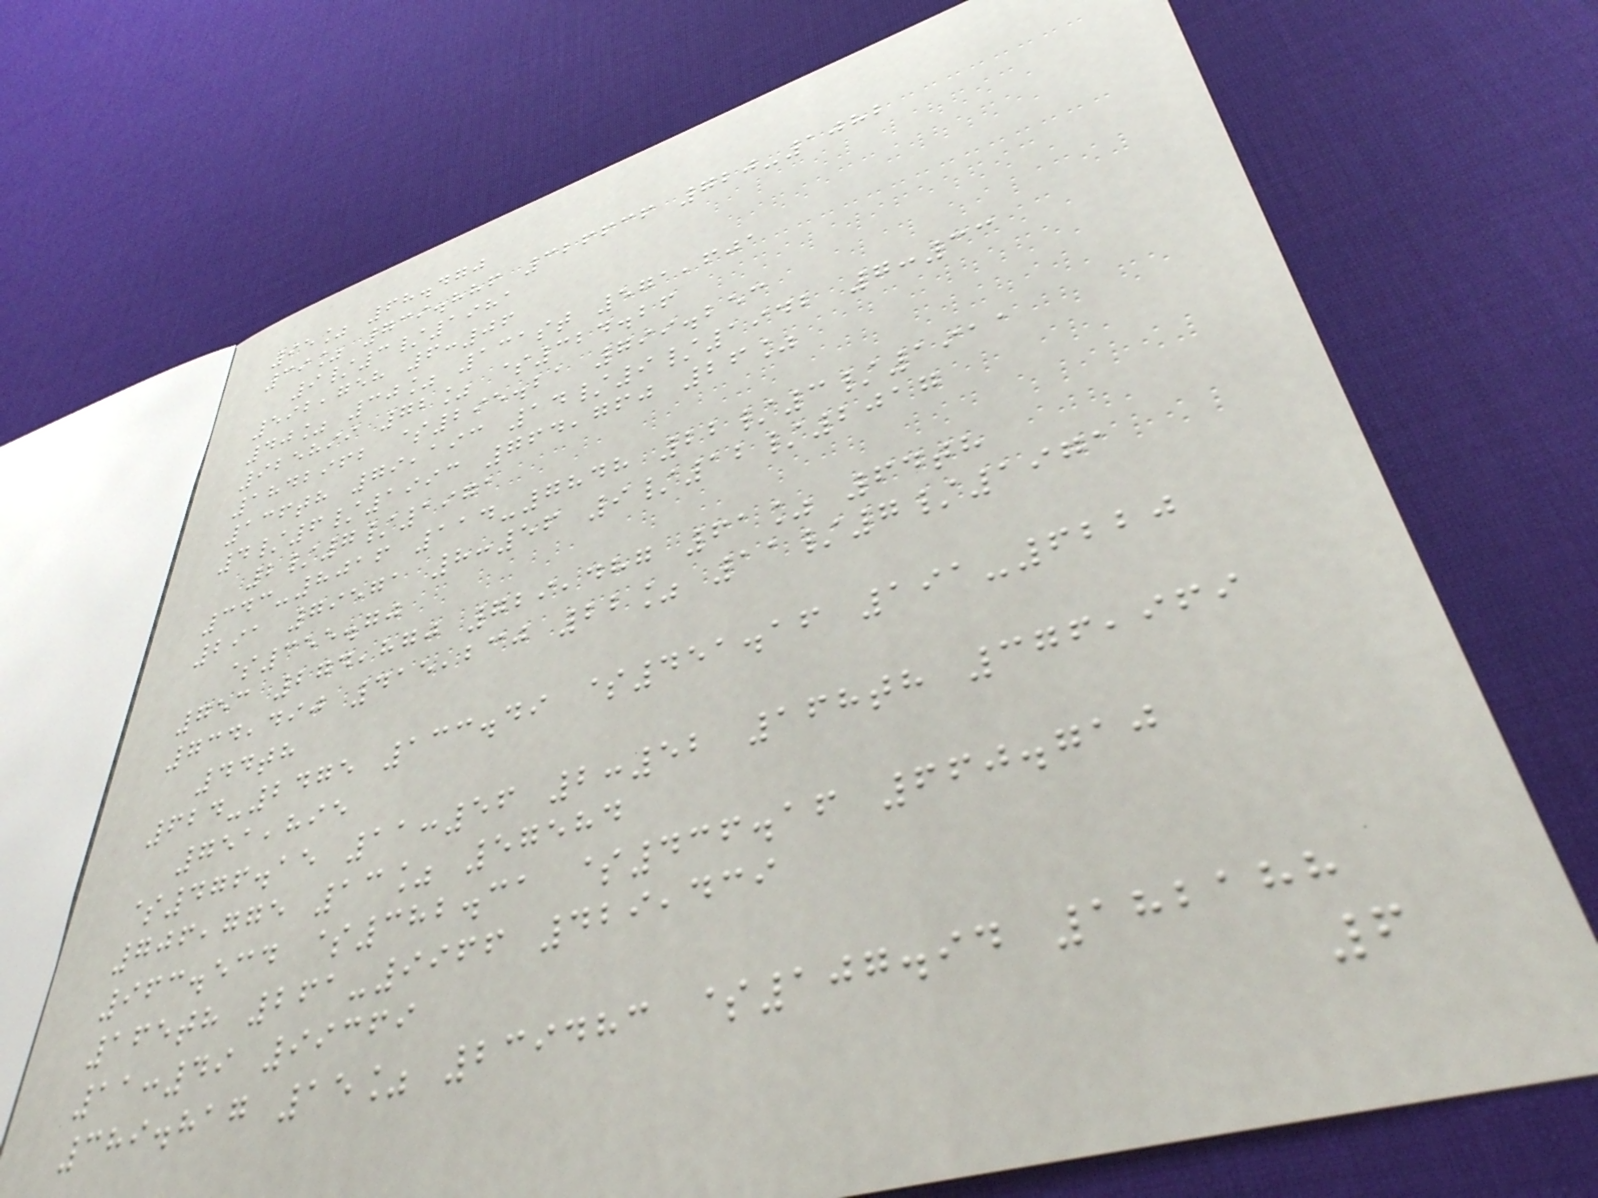95% 68.470
39% 739.886 326636 720-1082
9/3/1981
592,758 6:06
40% 30% 131st 571,601
925899 72% $324.26
1842962 $295.21 799.253
136th 79,193 14/9/1942 7:33
4/6/1993 764,760 26%
2/7/1971
343-8016 114-7848 22/3/1911
291 79571 8:56 9/12/2017
$355.70
753 274,870 729,487 61% 64th
734,490 415,230 22% 11/7/1971
44th
624-2475 133.49 $451.16 191-6220
751,895
$476.15 11:56 2:52 168th 376,969
706,775 13% 57584
963.534 $382.31 $436.16 660.710
165th 261-9966 429,439
11:49 99369
389.817 15% 239483 $107.94 182188
6
